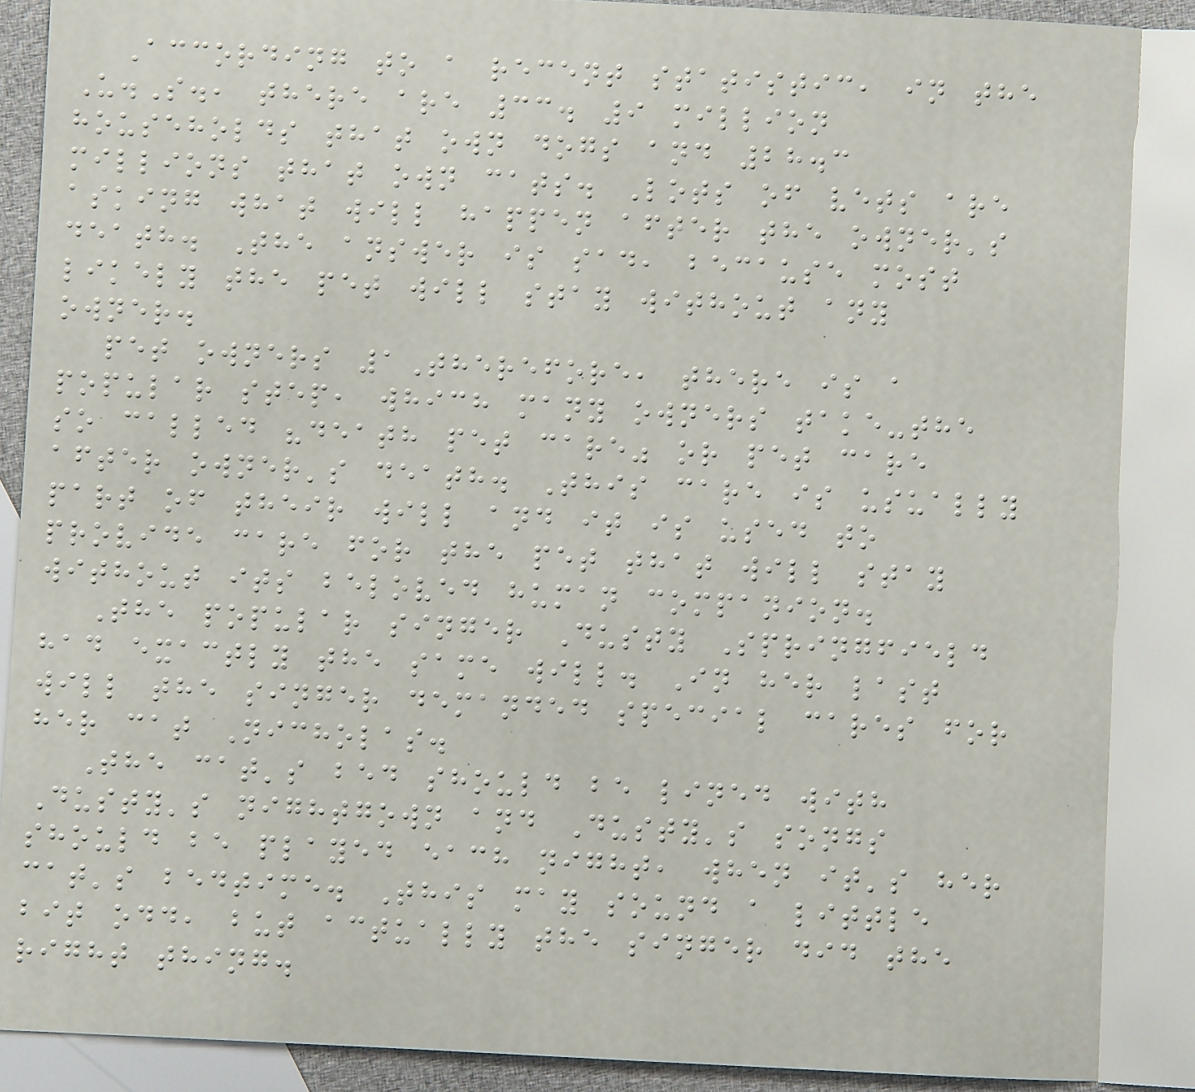According to a recent statistic, in the
U.S., there are 33. 9 million
households that own dogs and 28.3
millions that own cats. Lots of vets are
asking what will happen after the owner's
death. The answer is sad, because most
likely the pet will stay without any
owner.
pet owners 1Therefore, there is a
popular step, which many owners take-the
so called "death pet care" or pet care
after owner's death. This care is usually
part of their will and it is used to
provide care for the pet that will stay
without its beloved human companion.
The popular singer Dusty Springfield
had exactly the same will. In her last
will the singer demanded special cares for
her cat Nicholas.
The cat's bed should be lined with
Dusty's nightgown and Dusty's songs
should be played each night, when it's her
cat's bedtime. This may sound a little
bit odd, but actually the singer did the
right thing.
